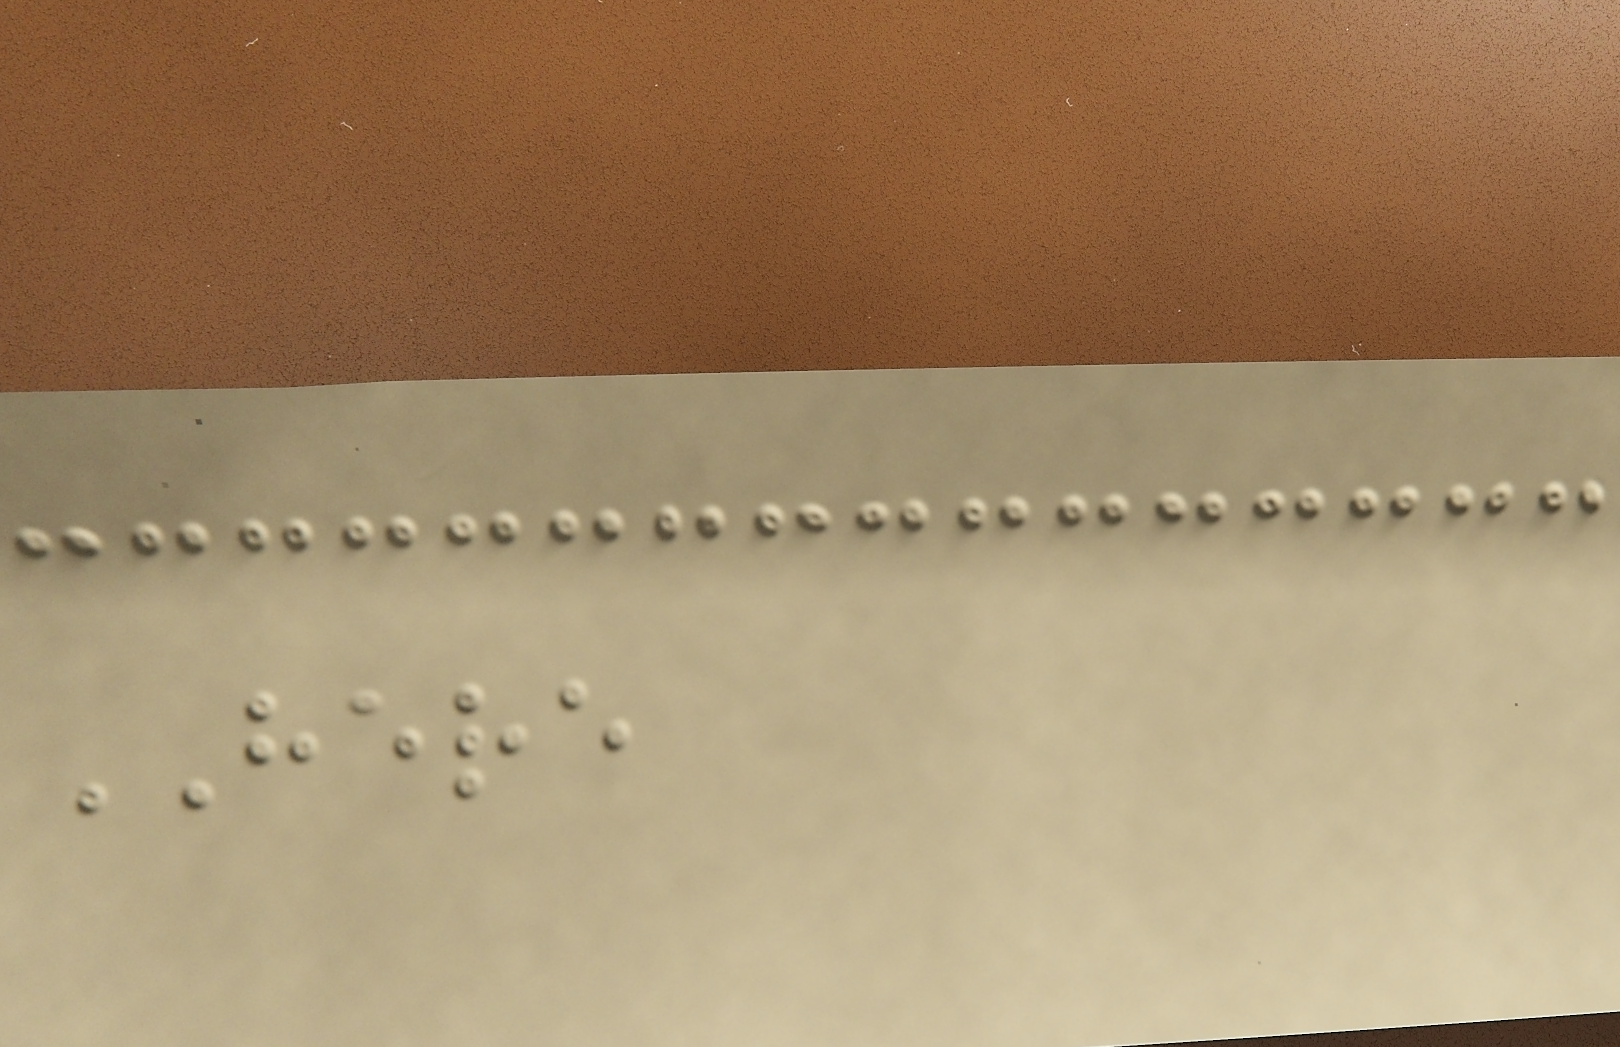HERE
